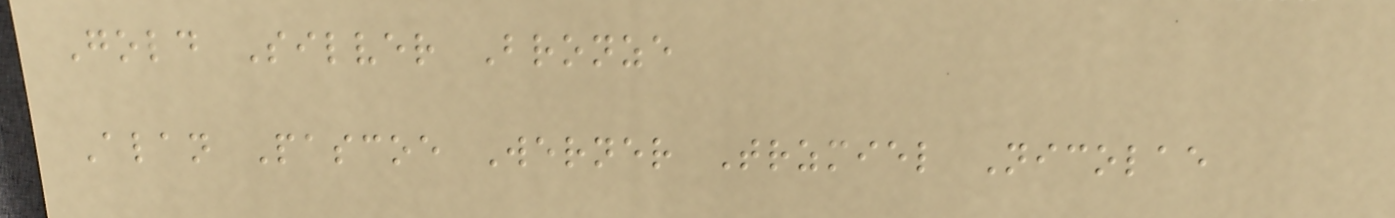Gold Silver Bronze
Alan Pascoe Werner Trzmiel Nicolae
